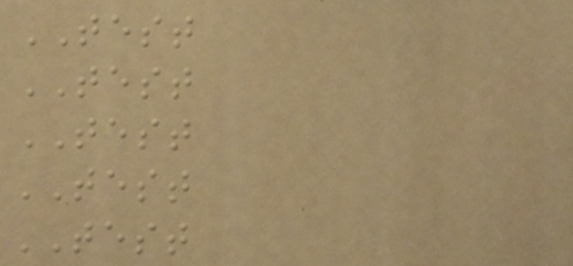TEST
TEST
TEST
TEST
TEST
